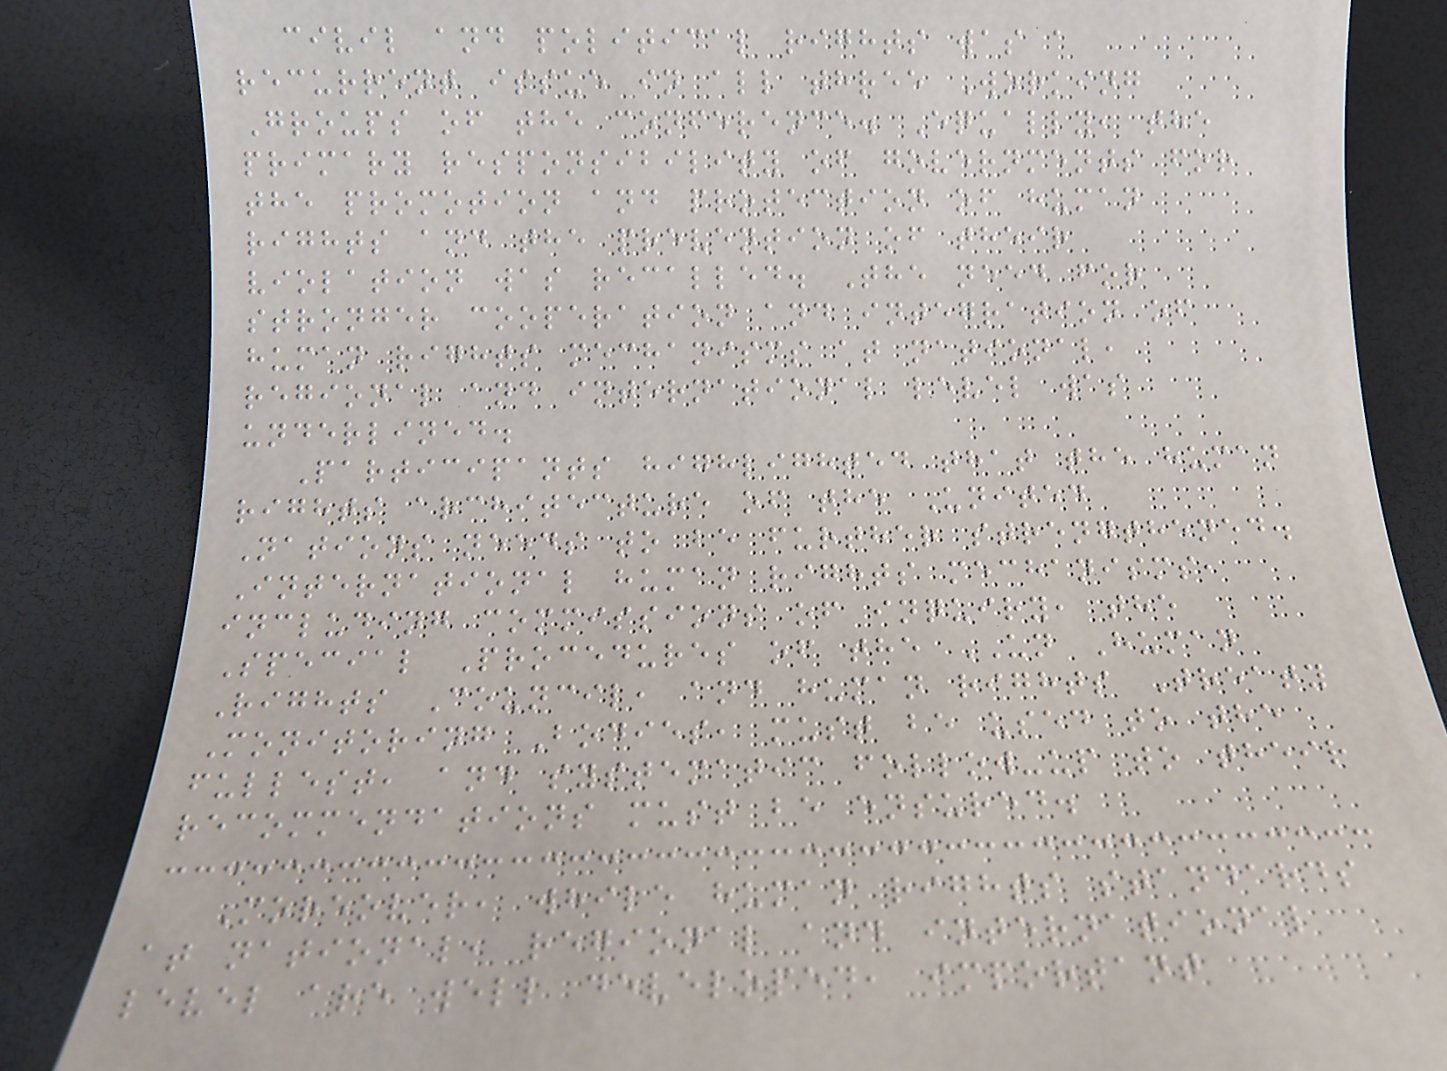civil and political rights was a
recurrent issue in all three Working
Groups of the conference. Equally, the
primary responsibility of governments for
the promotion and protection of human
rights and the prevention of their
violation was recalled. The need for
stronger cooperation and integration of
human rights mechanisms at national,
regional and international level was
underlined.
Participants highlighted that the human
rights architecture of the United
Nations needs to be further strengthened.
International human rights mechanisms,
including commissions of inquiry, the
Special Procedures of the UN Human
Rights Council, and human rights Treaty
Monitoring Bodies, must be used to the
fullest, and systematic follow-up to their
recommendations must be ensured.
Moreover, while human rights standards
at national, regional and international
level are well developed, important
